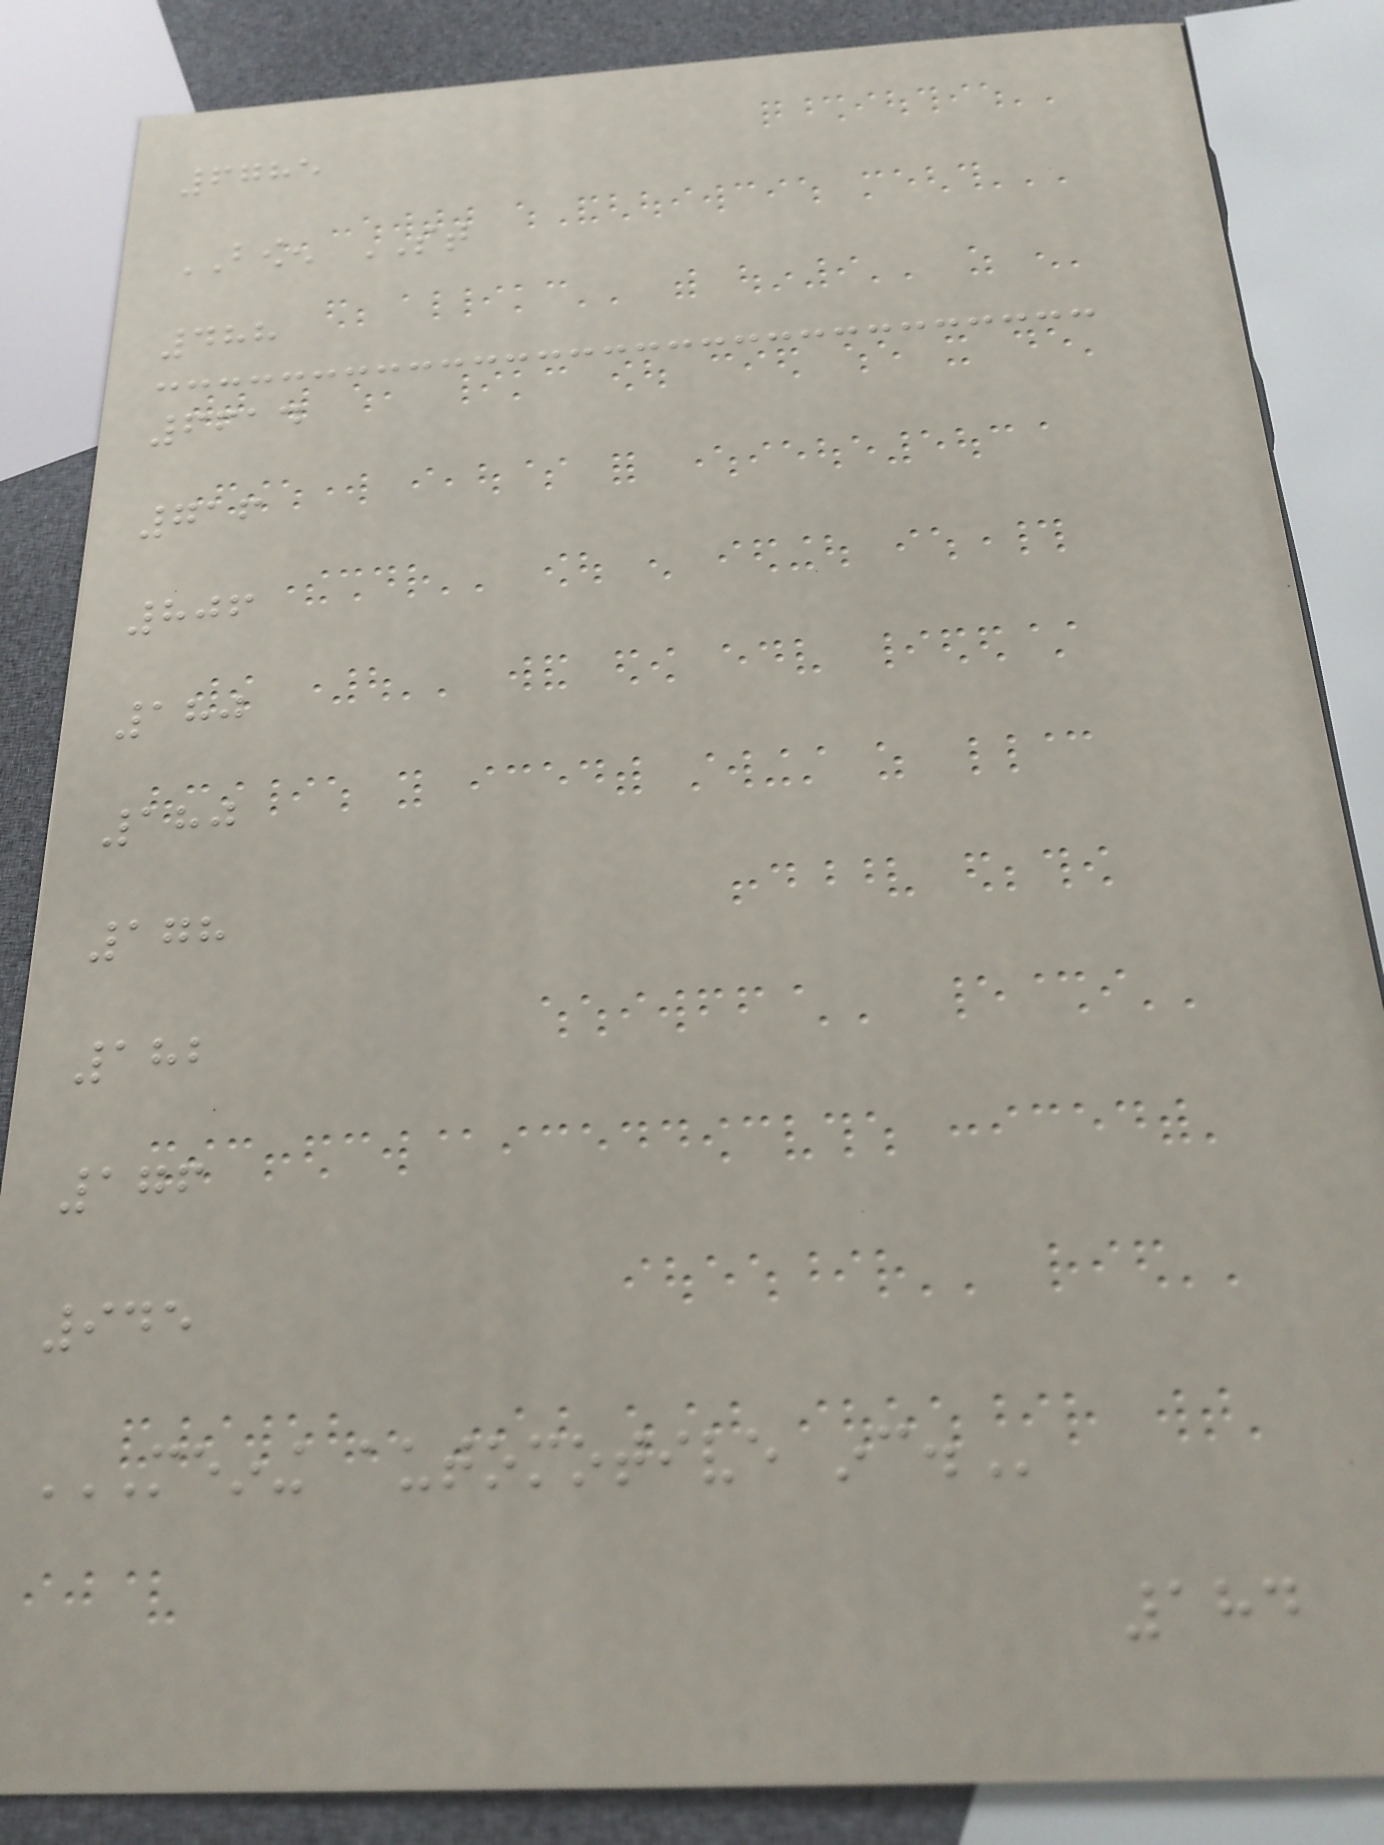6785
BOWEN ST
488
6614
716
806
180
180
178
182
176
945
MEINING AUTOMOTIVE INC.
184
